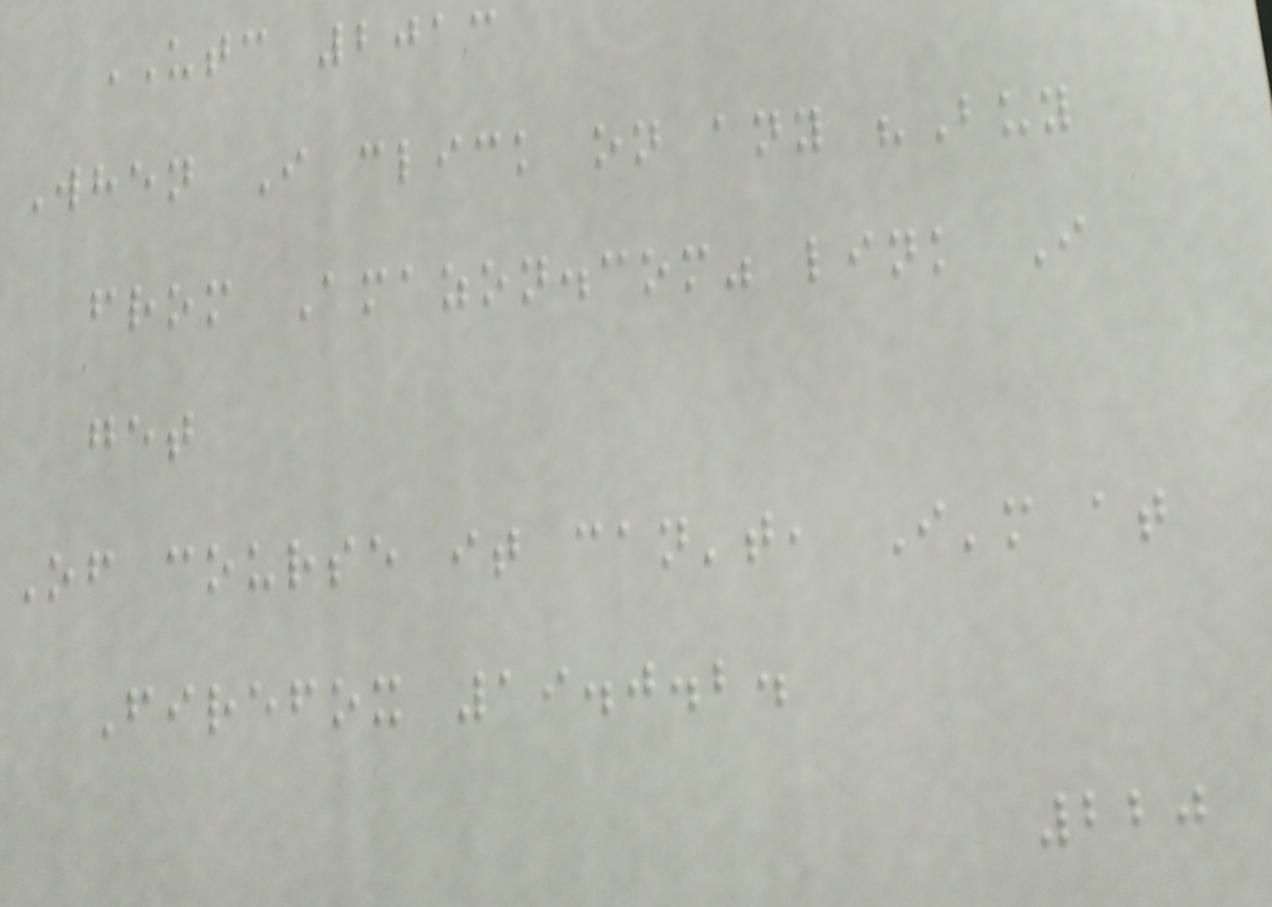UTC 2013
When I click on any "Buy
from Amazon.com" link I
get
Of course it can't, I'm at
Firefox 19.0.2.
220
